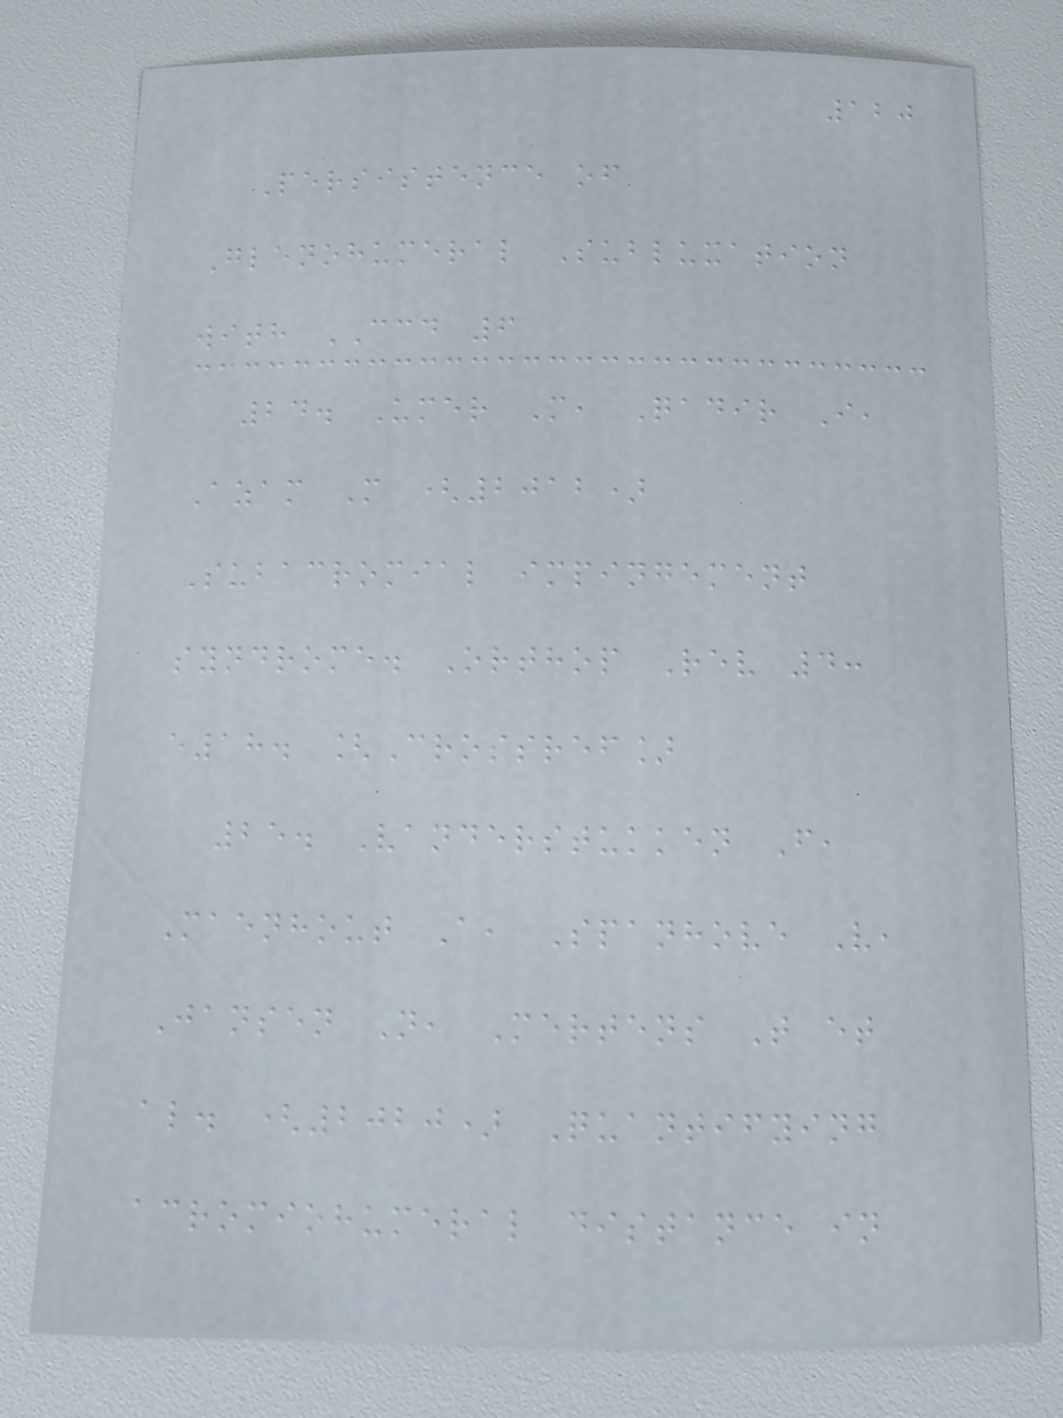120
Persistence of
Glenohumeral Subluxation
with CCD 6
24. Umer M, Qadir I,
Azam M (2012)
Subacromial impingement
syndrome. Orthop Rev 4:
e18. [Crossref]
25. Vanderstukken F,
Maenhout A, Spanhove V,
Jansen N, Mertens T et
al. (2020) Quantifying
acromiohumeral distance in
